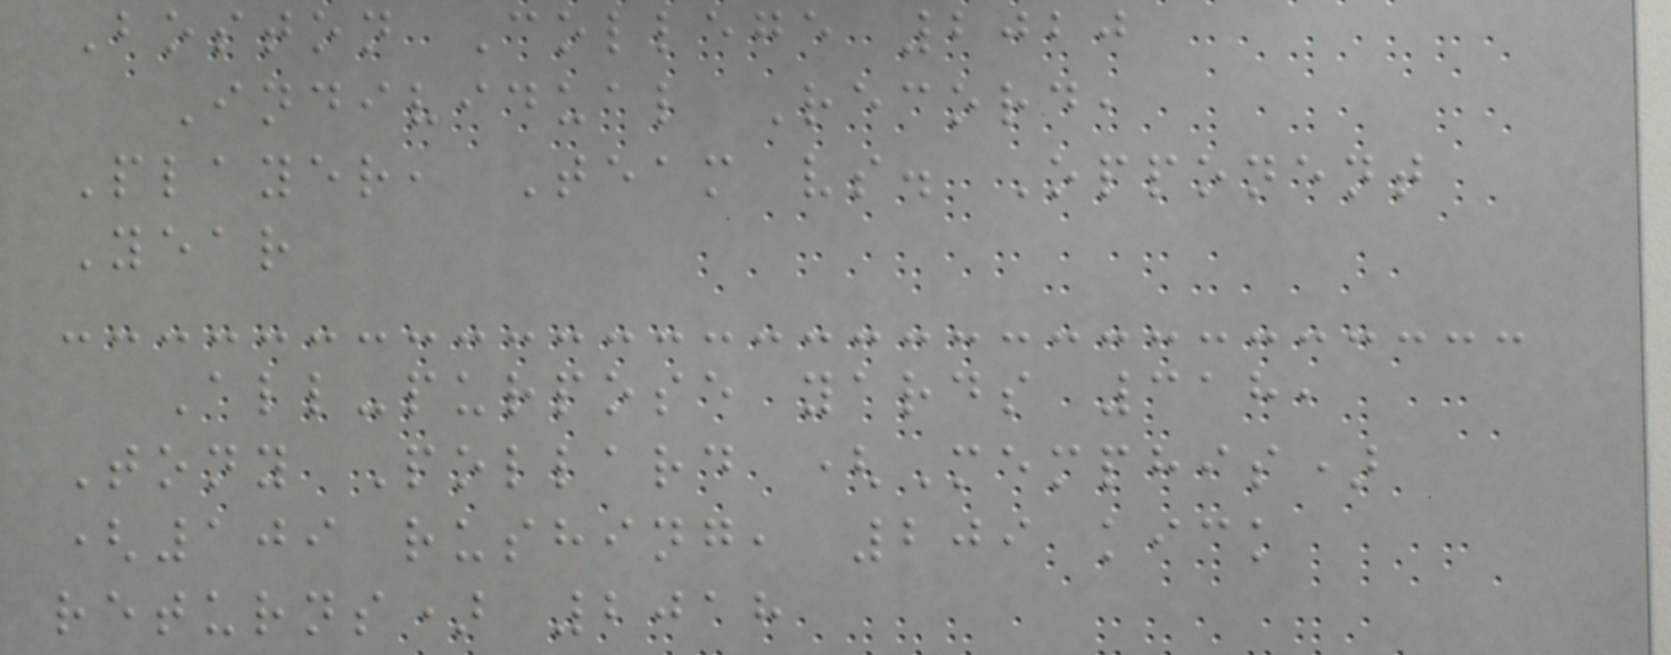Boston College 2020
Individual Record,
Player, Team vs. Opponent
Year
All-purpose yards 318,
Tony Pollard (Memphis)
(109 rushing, 209 kick
returns) 2018
